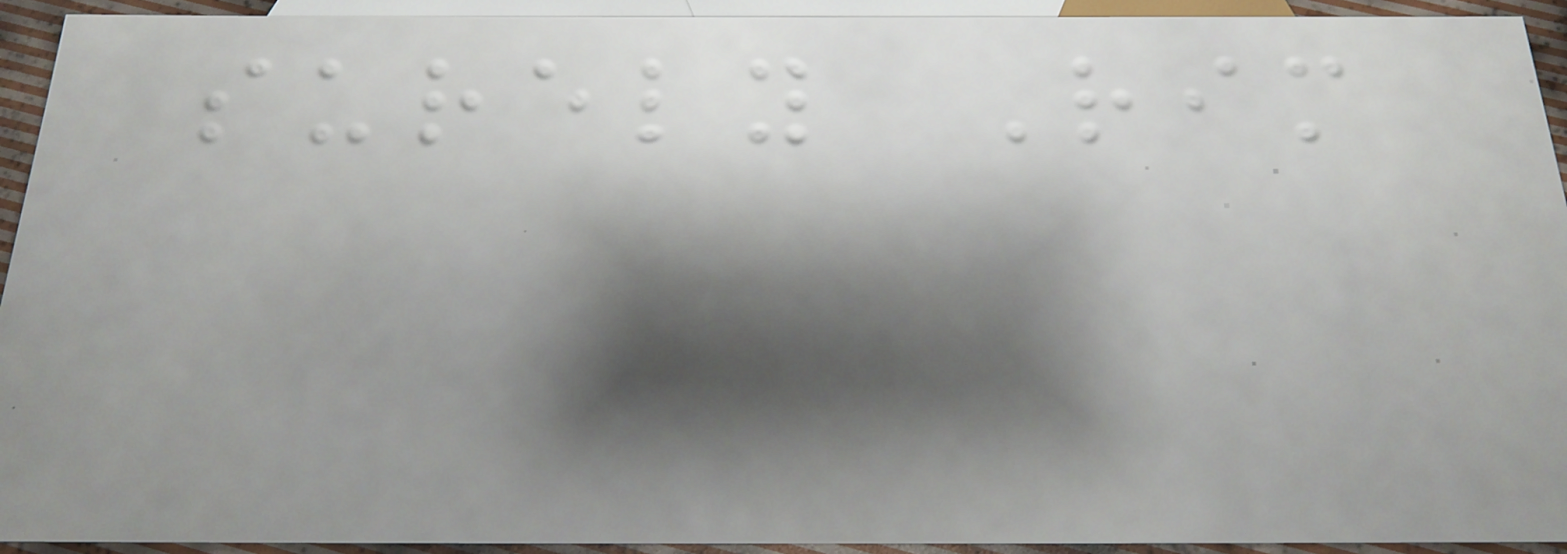surely Rim
